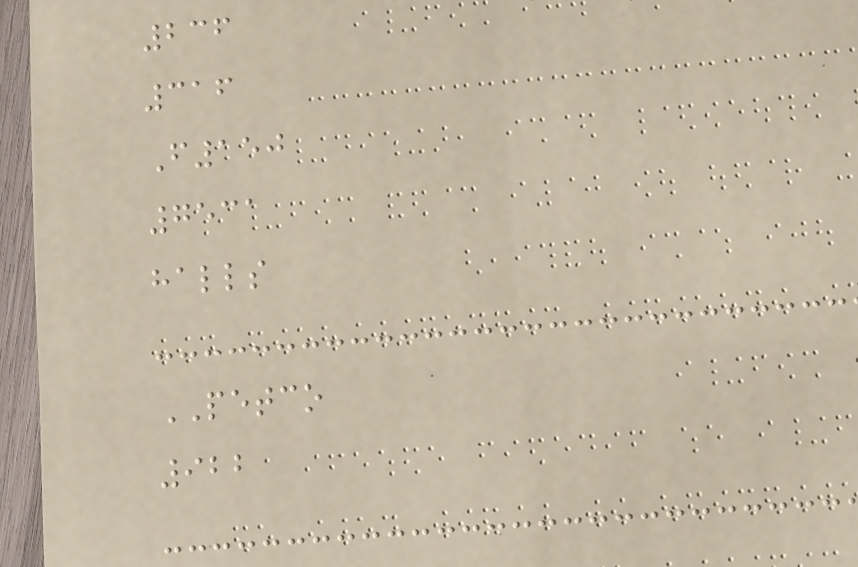236
316
F150
7531
halls
PETCO
922
